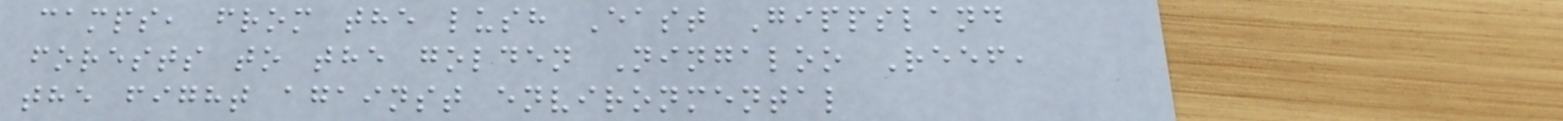camps, from the lush East Gippsland
forests to the golden Ningaloo Reef,
the fight against environmental
